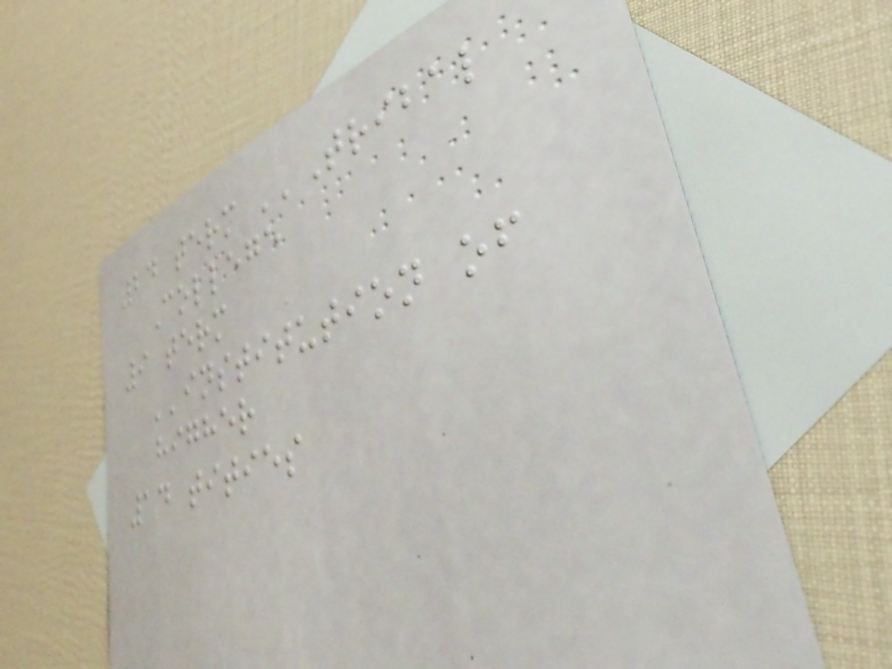24 term ''Tribal
College
9 term
''institution of
higher
14 tities
